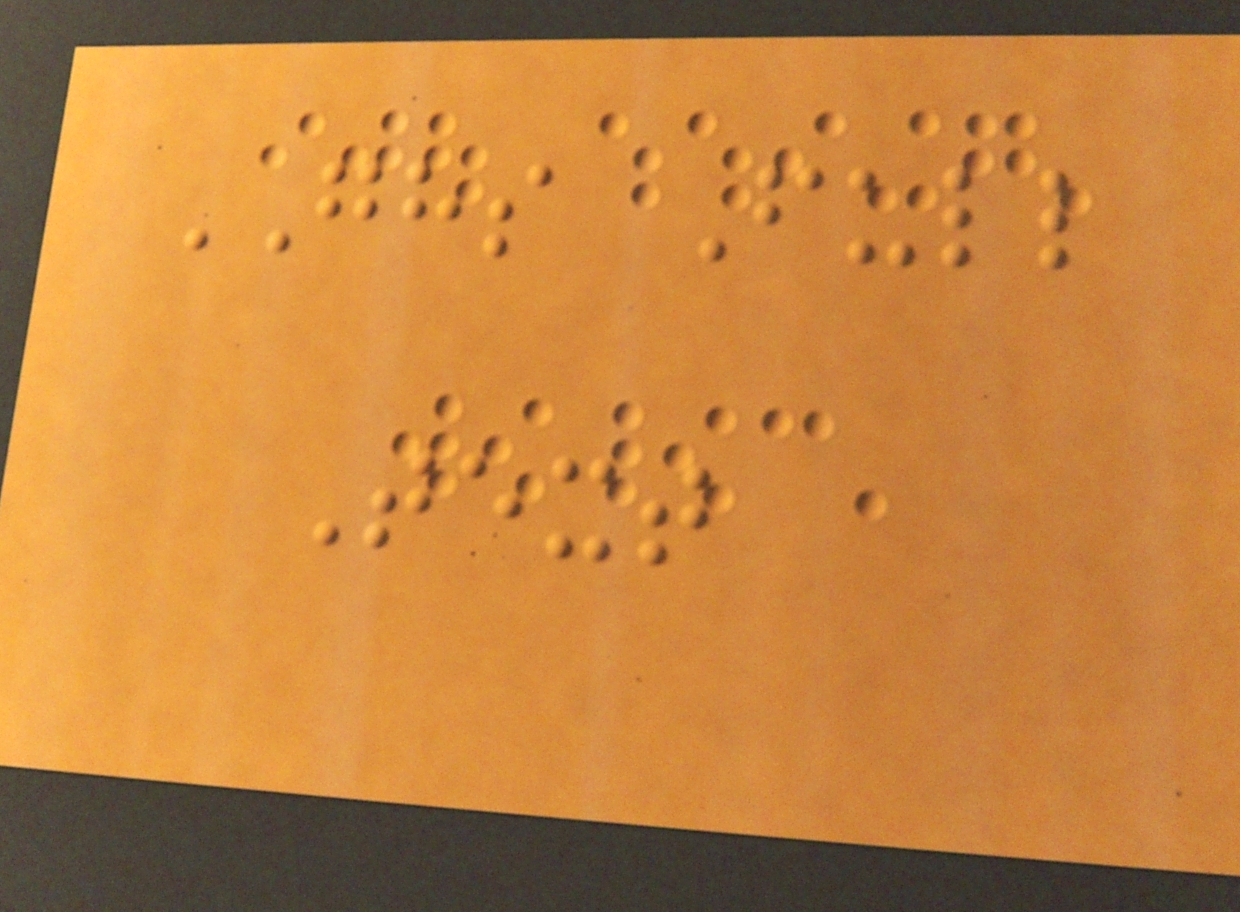GHS Full
Text
